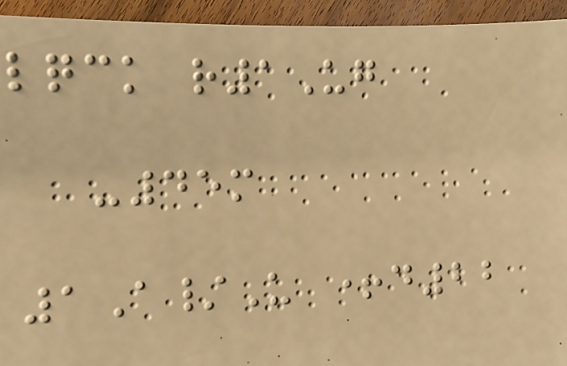lqck r1Ug
-45m
1A/U +d22
